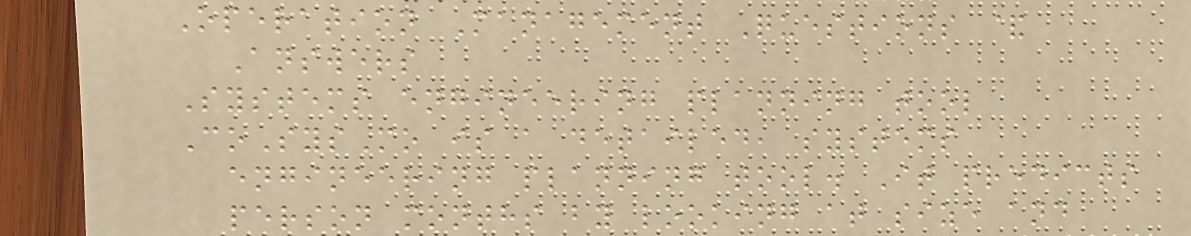Operation Management Questions &
Answers
Systems engineering planning tool
CoSysMo is a detailed, systems
engineering planning tool. It predicts
person months by looking at size and
